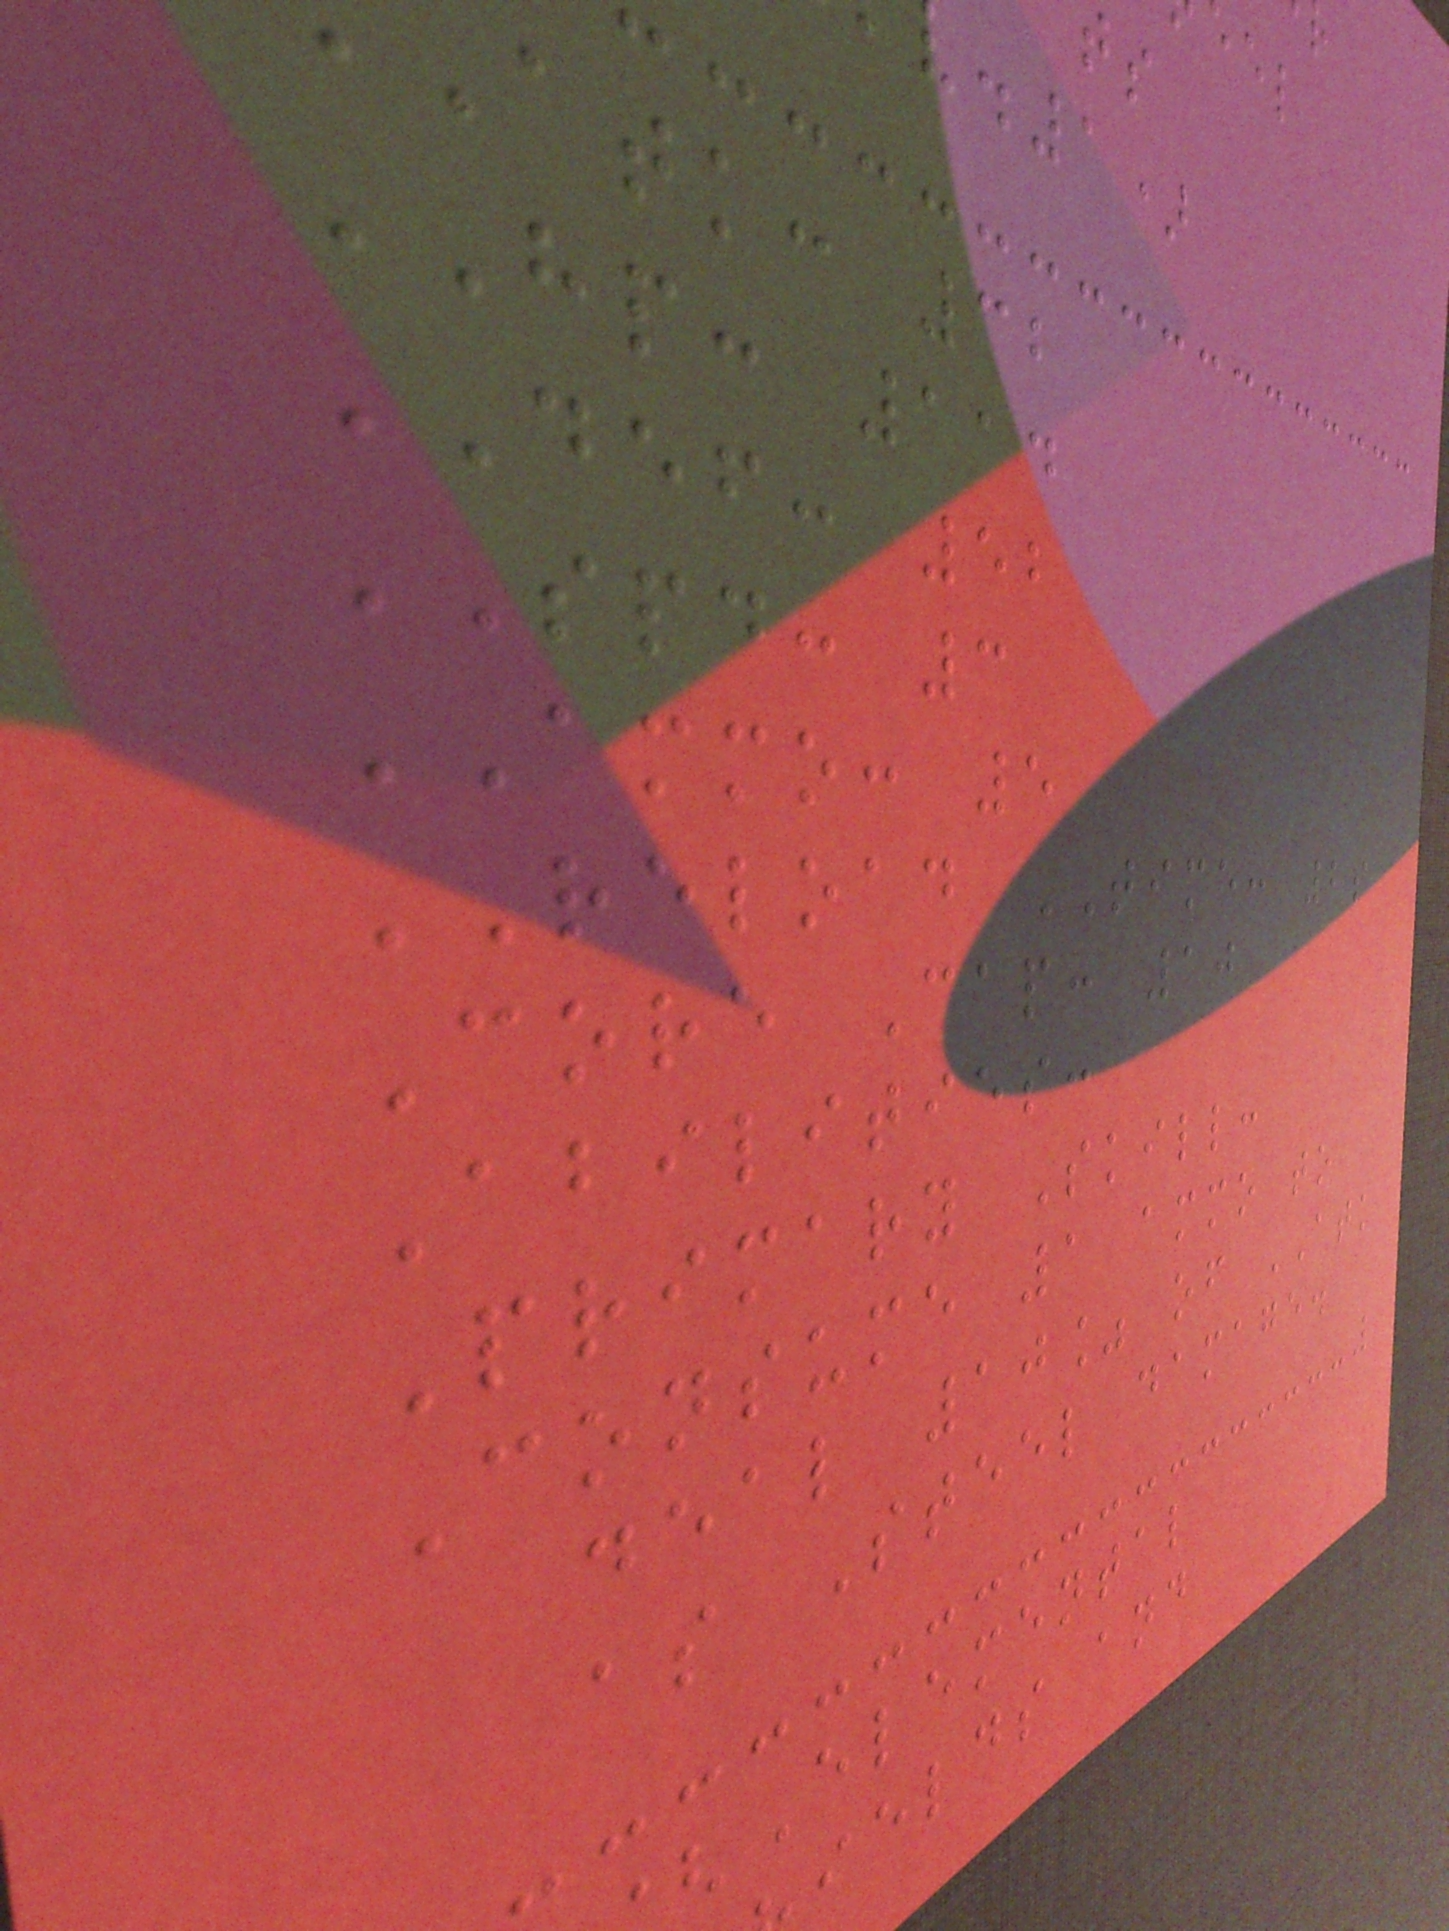1)
atk: 32
HP: 114
DEF: 52
SPD: 3
AMMO: 5
RELOAD TIME: 2s
Core Cap: 10
Abilities:
Primary Skill:
Consume 1 ammo to
deal 10% of ATK
as Steel damage.
Elemental
ields and
